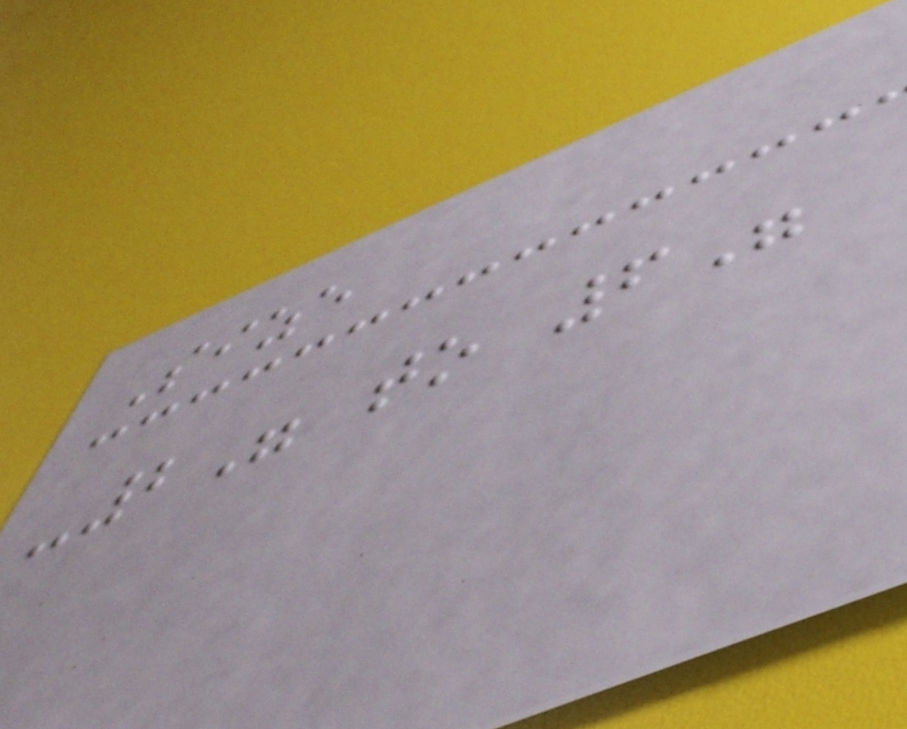Size
-2" to 6"
